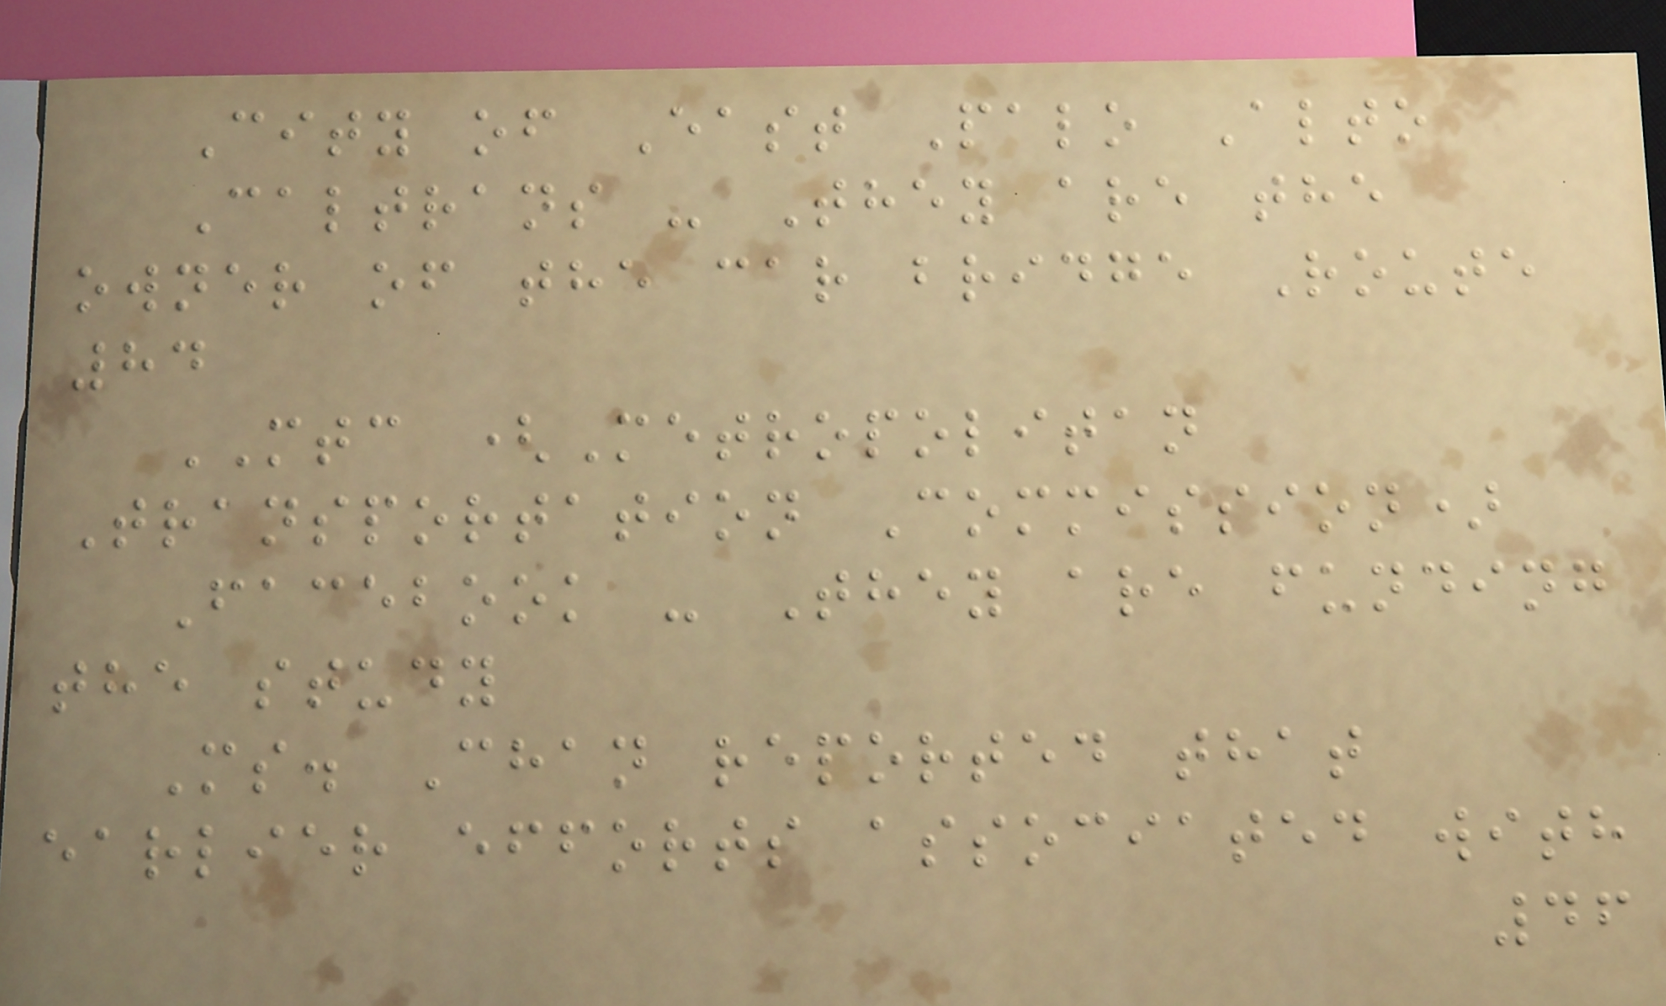City of East Palo Alto
Caltrans - They are the
owner of the car bridge Route
84
MTC (Metropolitan
Transportation Commission)
Facebook - They are funding
the study
Ms. Chan reported that
earlier efforts associated with
46
